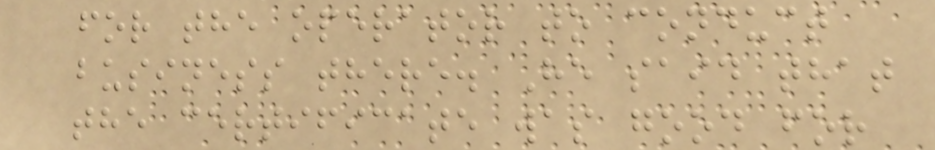for the operator to conduct
business there. He said that
the certificate was good for
